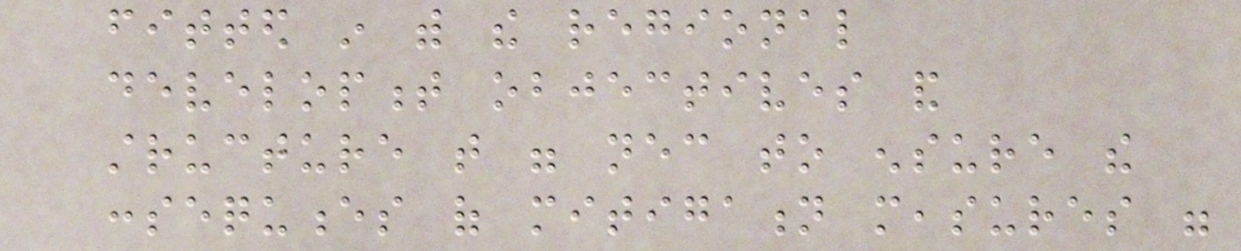fitted in with the regional
development objectives and
structure that were necessary to ensure the
consequences of mitigation measures were
